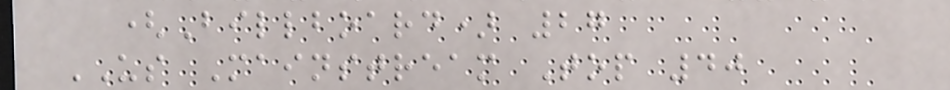(Billboard) 27
US Mainstream Top 40
